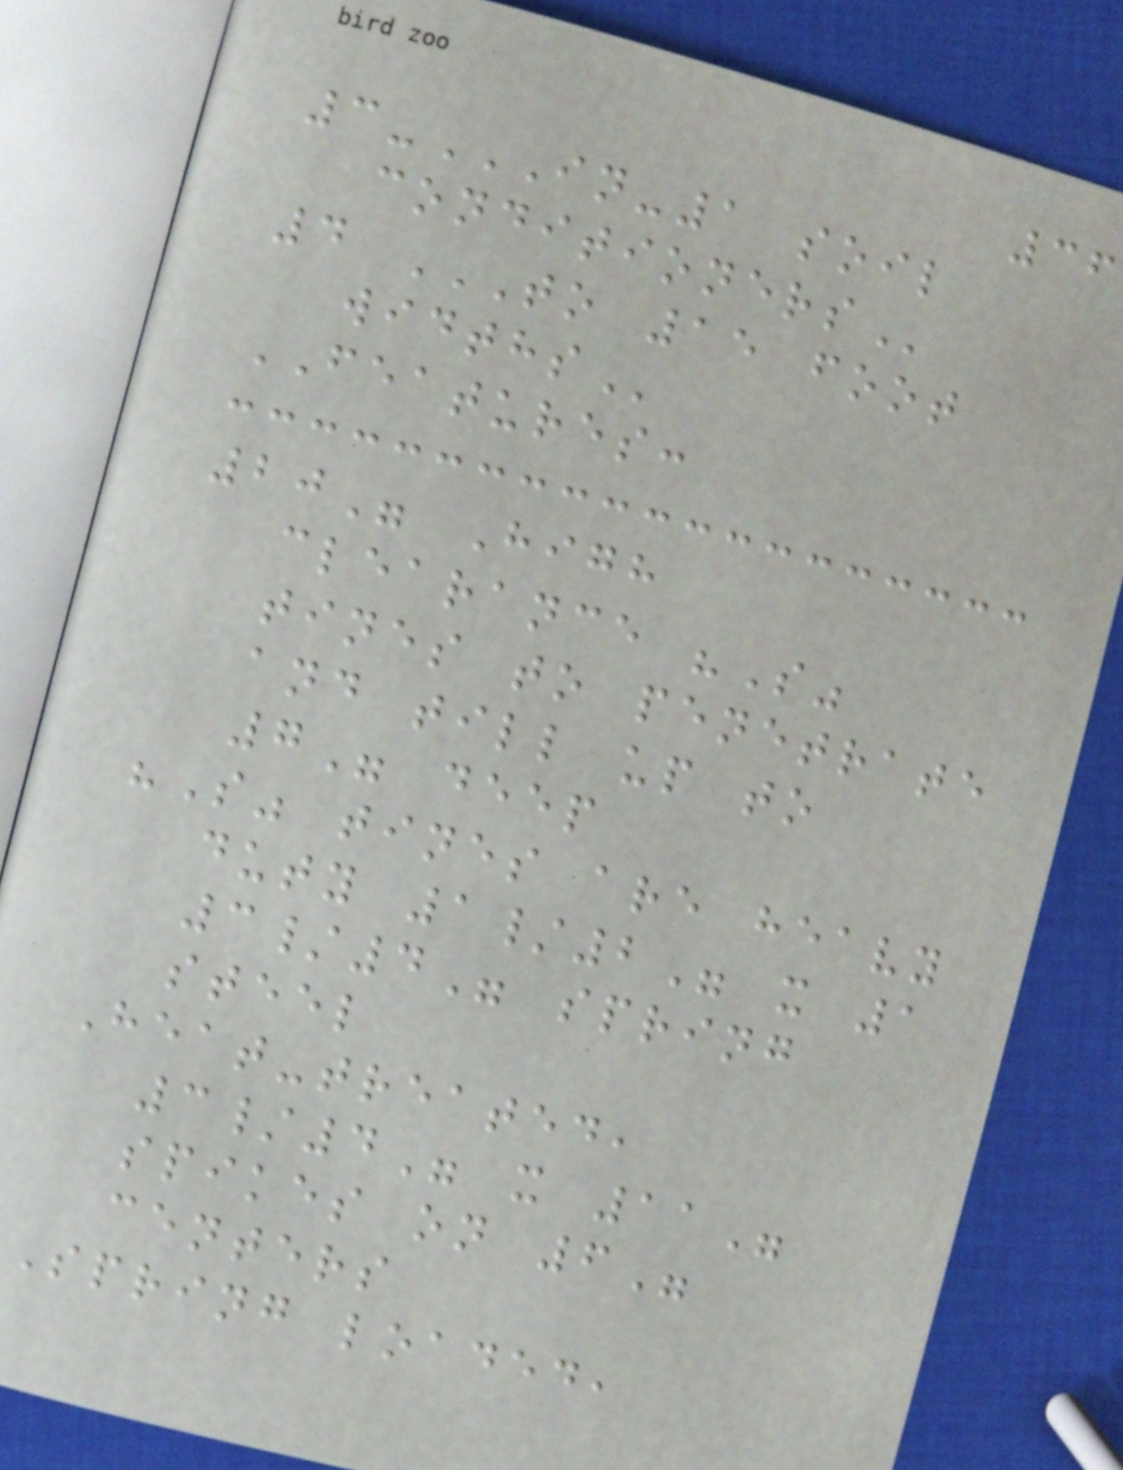36
3-IN-1 SOIL
CONDITIONERS
4 TO 15 FOOT
WIDTHS
FEATURES:
20" High
clearance "S"
tines to penetrate
and till up to
7" deep
"S" tines are heavy
duty 1/2" x 1
3/4" spring
steel
Heat-treated,
3/4" x 11"
spikes on 6"
centers
Spring loaded,
